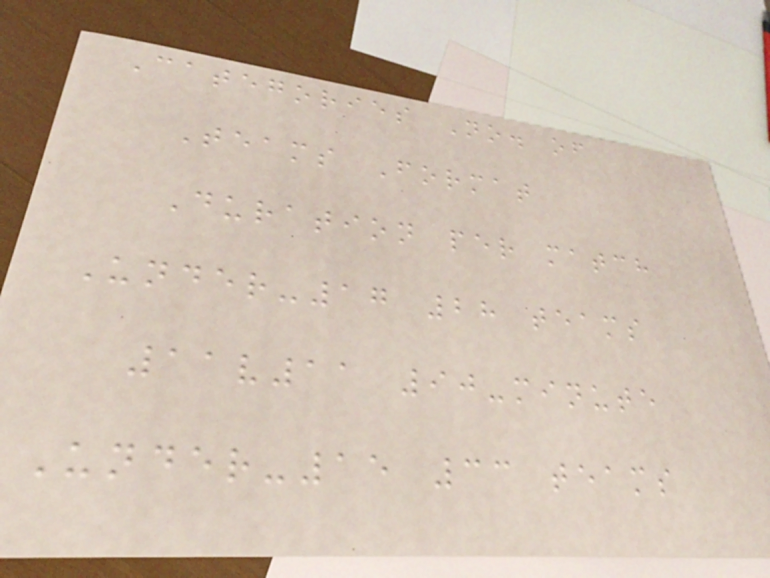Categories No. of
Teams Format
Duration per match
Under-17 28 teams
11v11 90-minute
Under-15 33 teams
